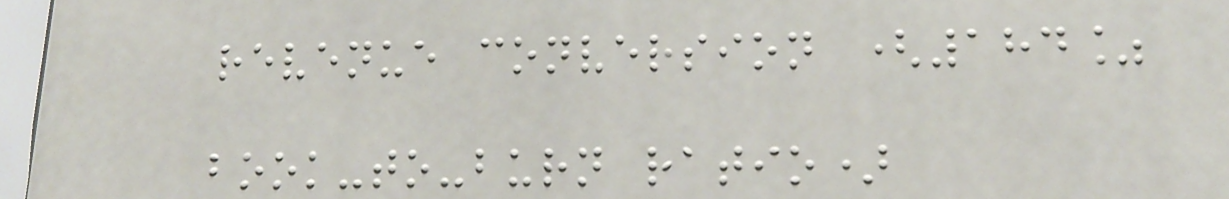revenue conversion (184%
book-to-burn ratio)
